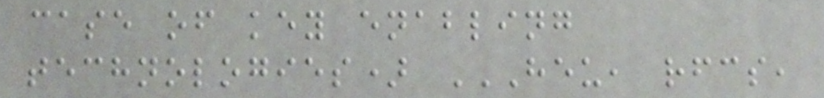case of key enabling
technologies) HEU, RFCS,
